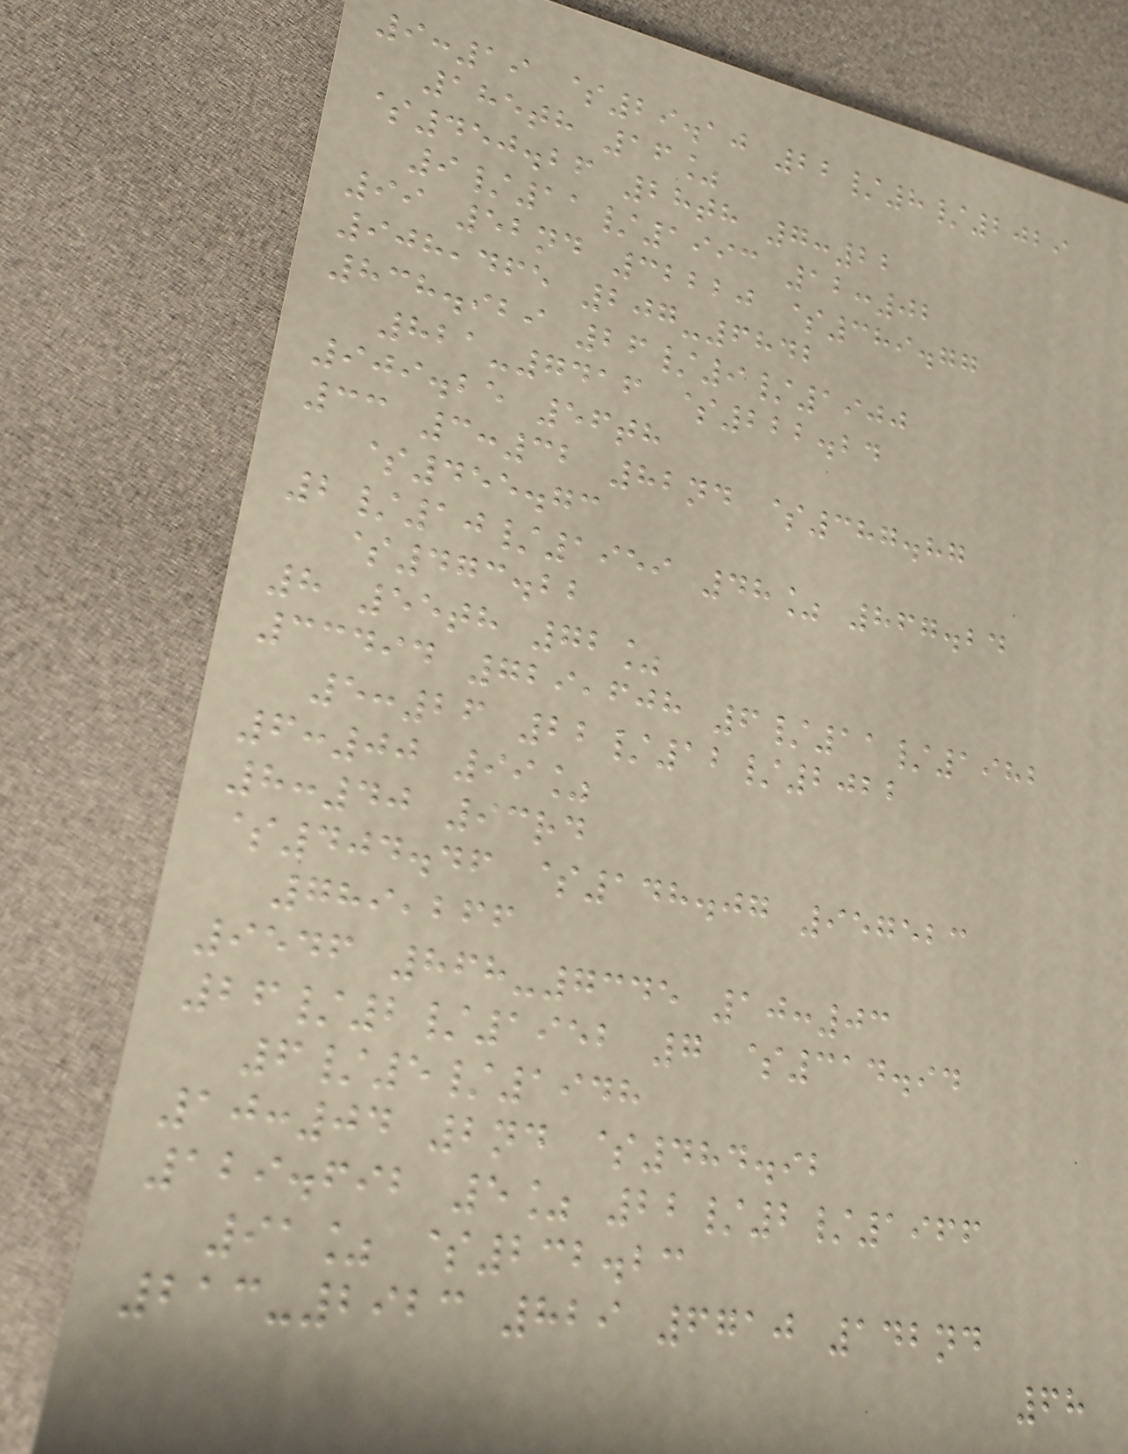9:19 $29.10 22/8/2029
185th 16%
$450.26 28th 7:22
9/11/1993 12:02
99 52nd 32220 $389.77
908,465 207-6842
838.929 26/9/1900
821-7416 $222.24
909.25 56th
33 3:32 82nd $387.87
$455.73
2/10/1959 48% 867.24
$473.22
8 55th 72%
33494 729,608 6/11/1982
5:26 22/12/2022
6:00 99%
8:40 93rd
$404.46 $148.07 957523
789,266
9546 868-7345 10:03
26/2/1952 7 $314.94
6/5/1948
10:04 2nd $484.92
129.692 5% 22/2/1966
91% $232.23
213-2923 829 6710 142nd
68
